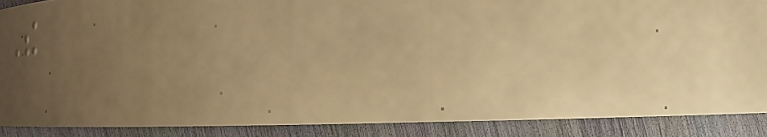The
